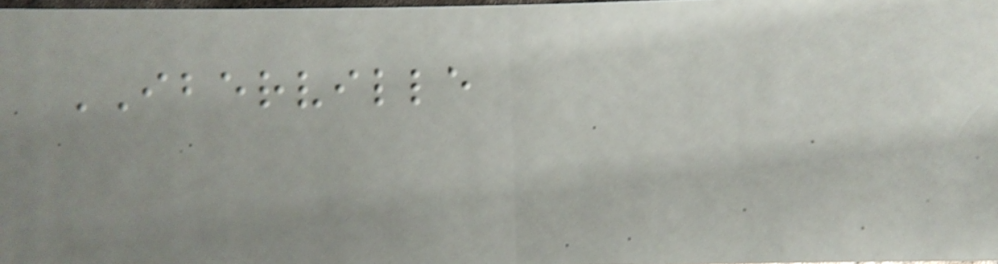IBERVILLE
